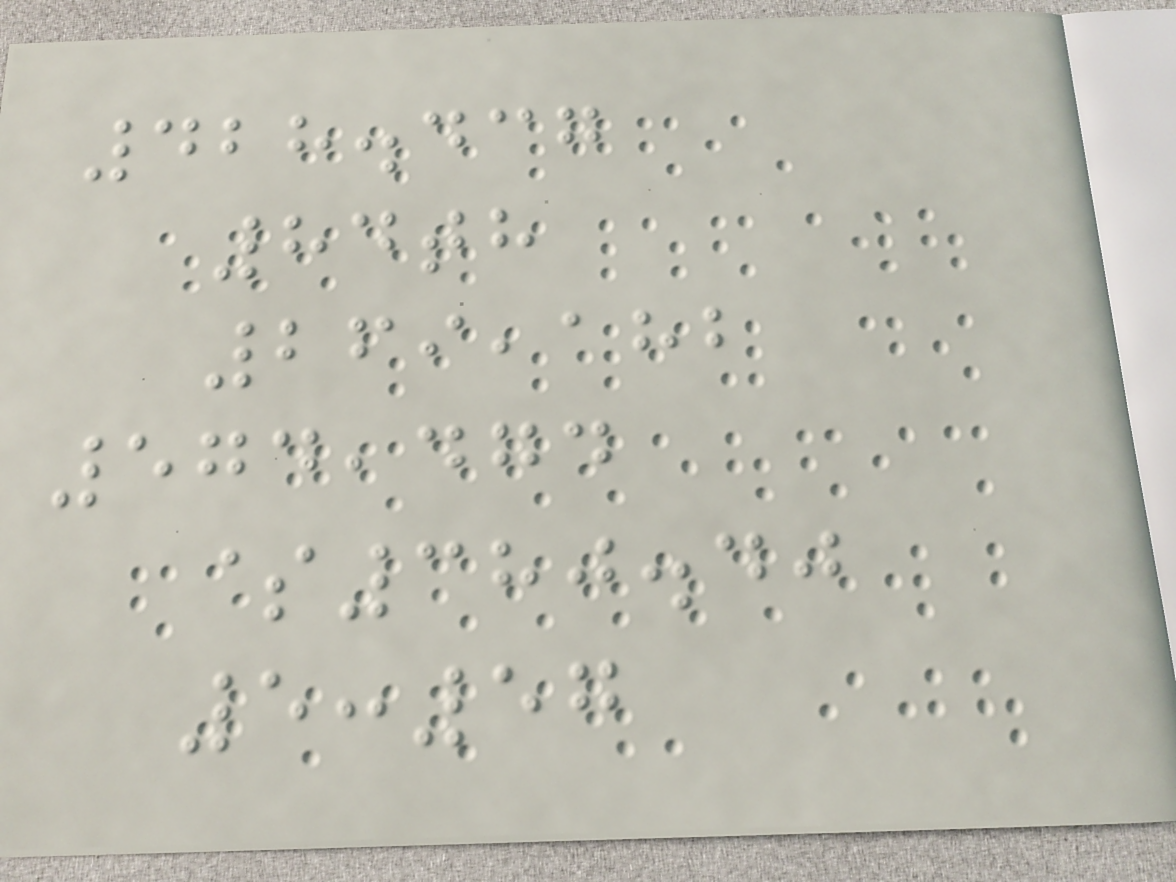428.437
84th
269,182
574,474
$380.40
5:57
